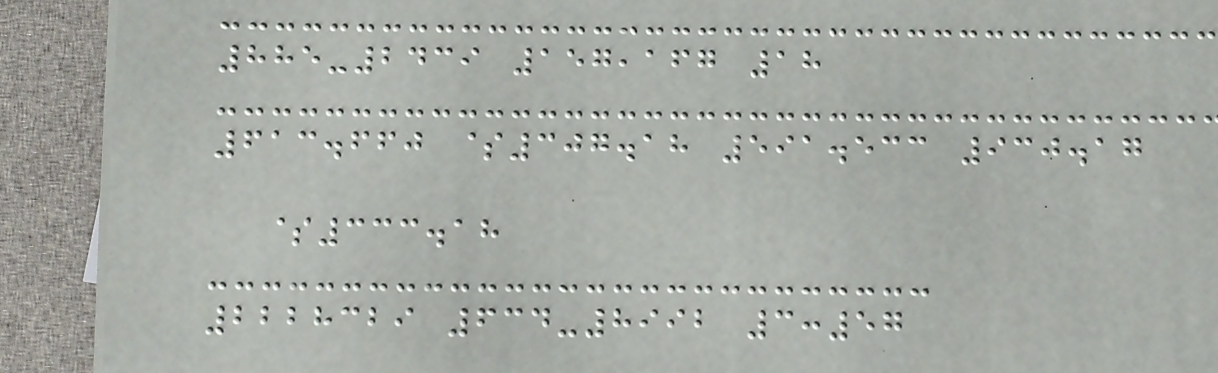885-2439 157,167 18
613.660 $307.18 591.533 930.17
$333.18
2228329 634-8992 3:57
